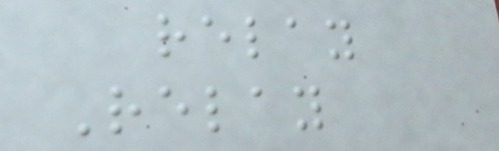relay
Relay
